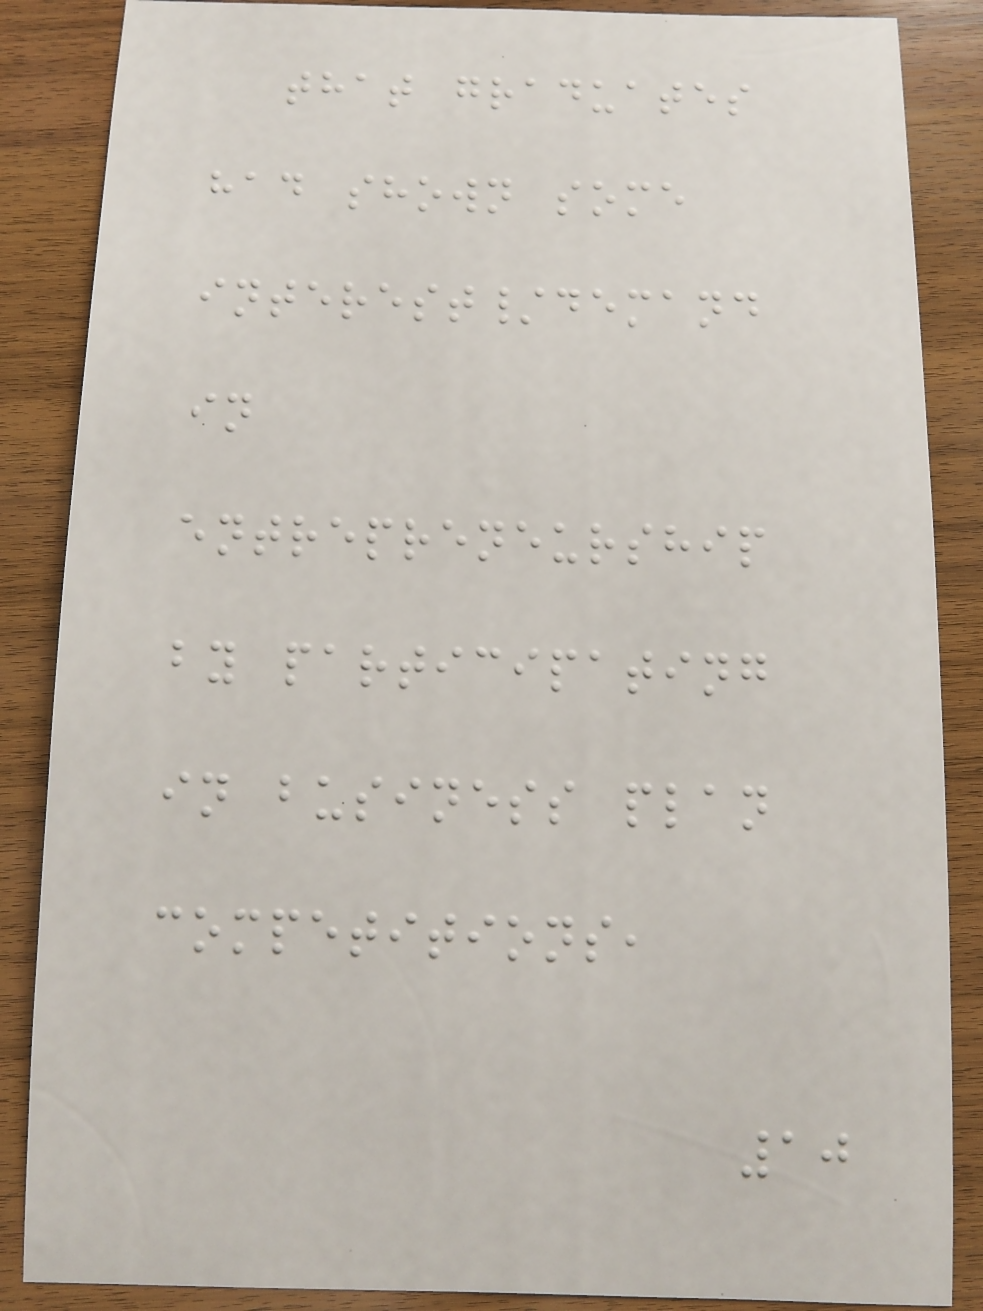that graduates
had shown some
interest/demand
in
entrepreneurship
by participating
in business plan
competitions,
10
